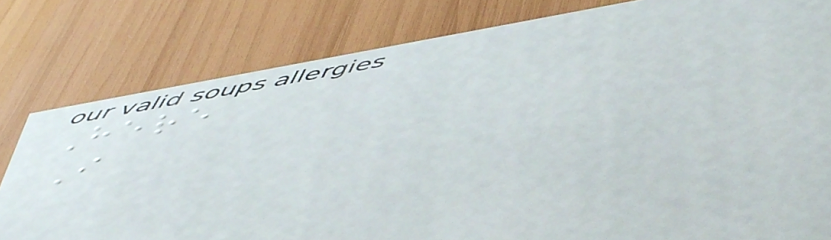Here
I
